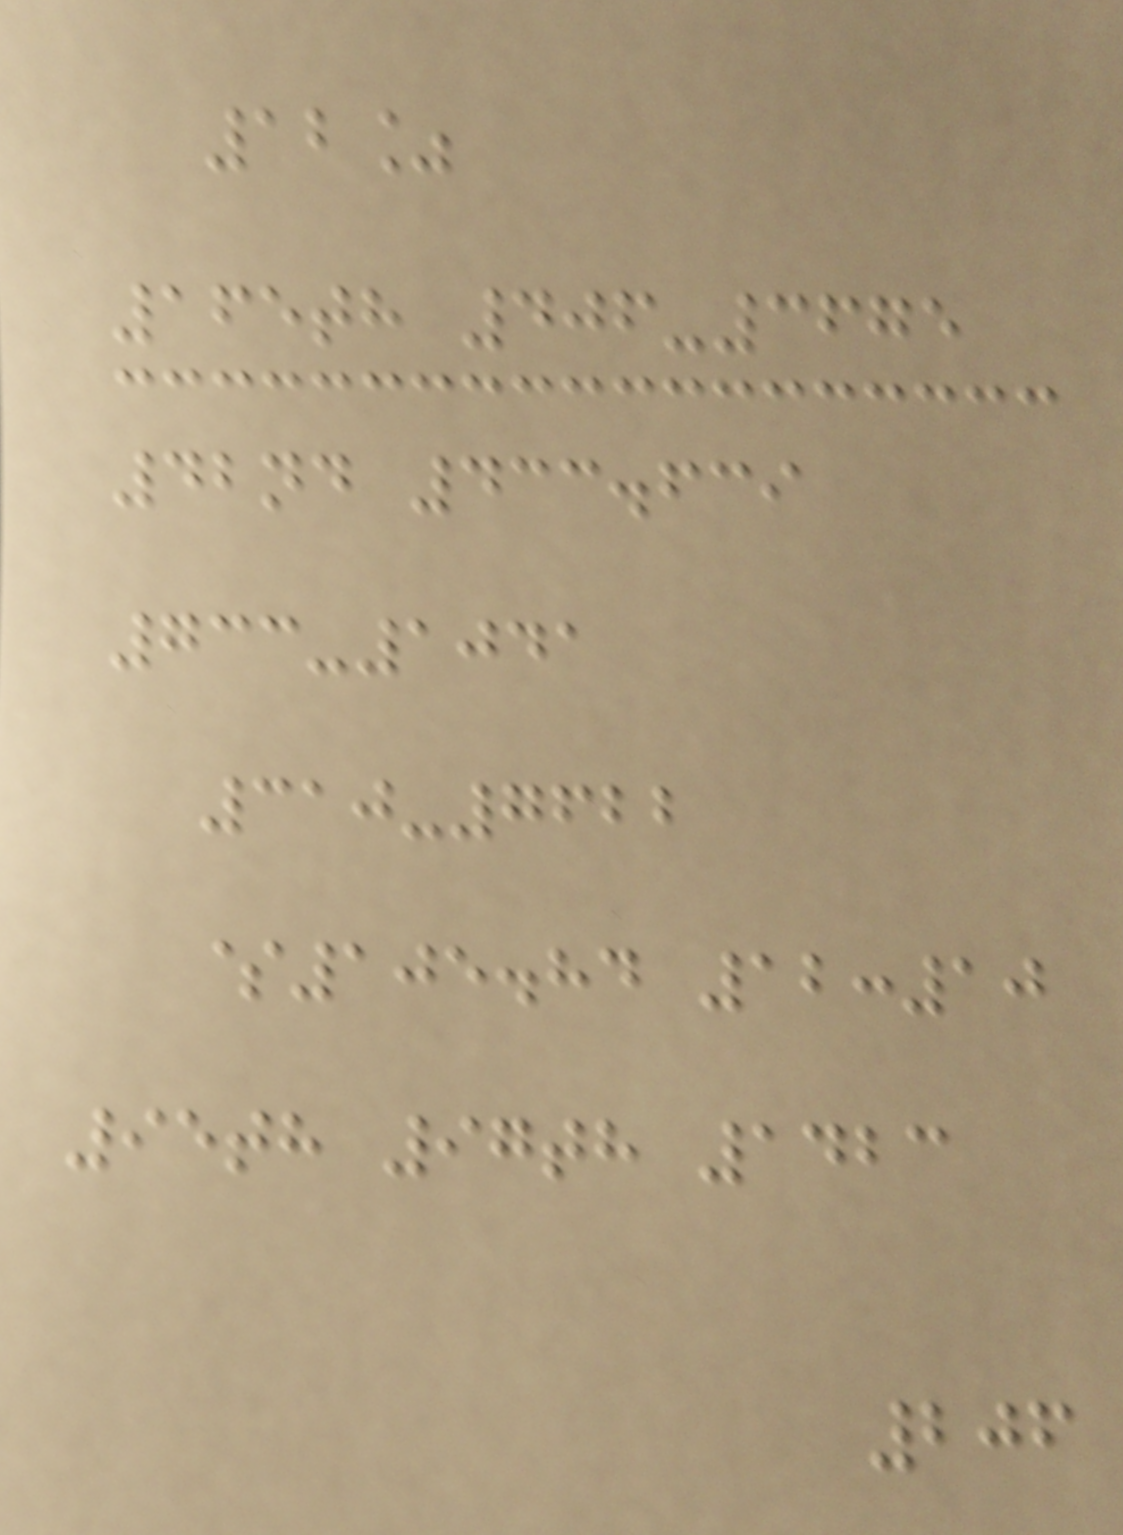12%
165th 406-3675
42nd 433.639
733-1041
310-7622
$105.84 12:10
95th 97th 1423
206
